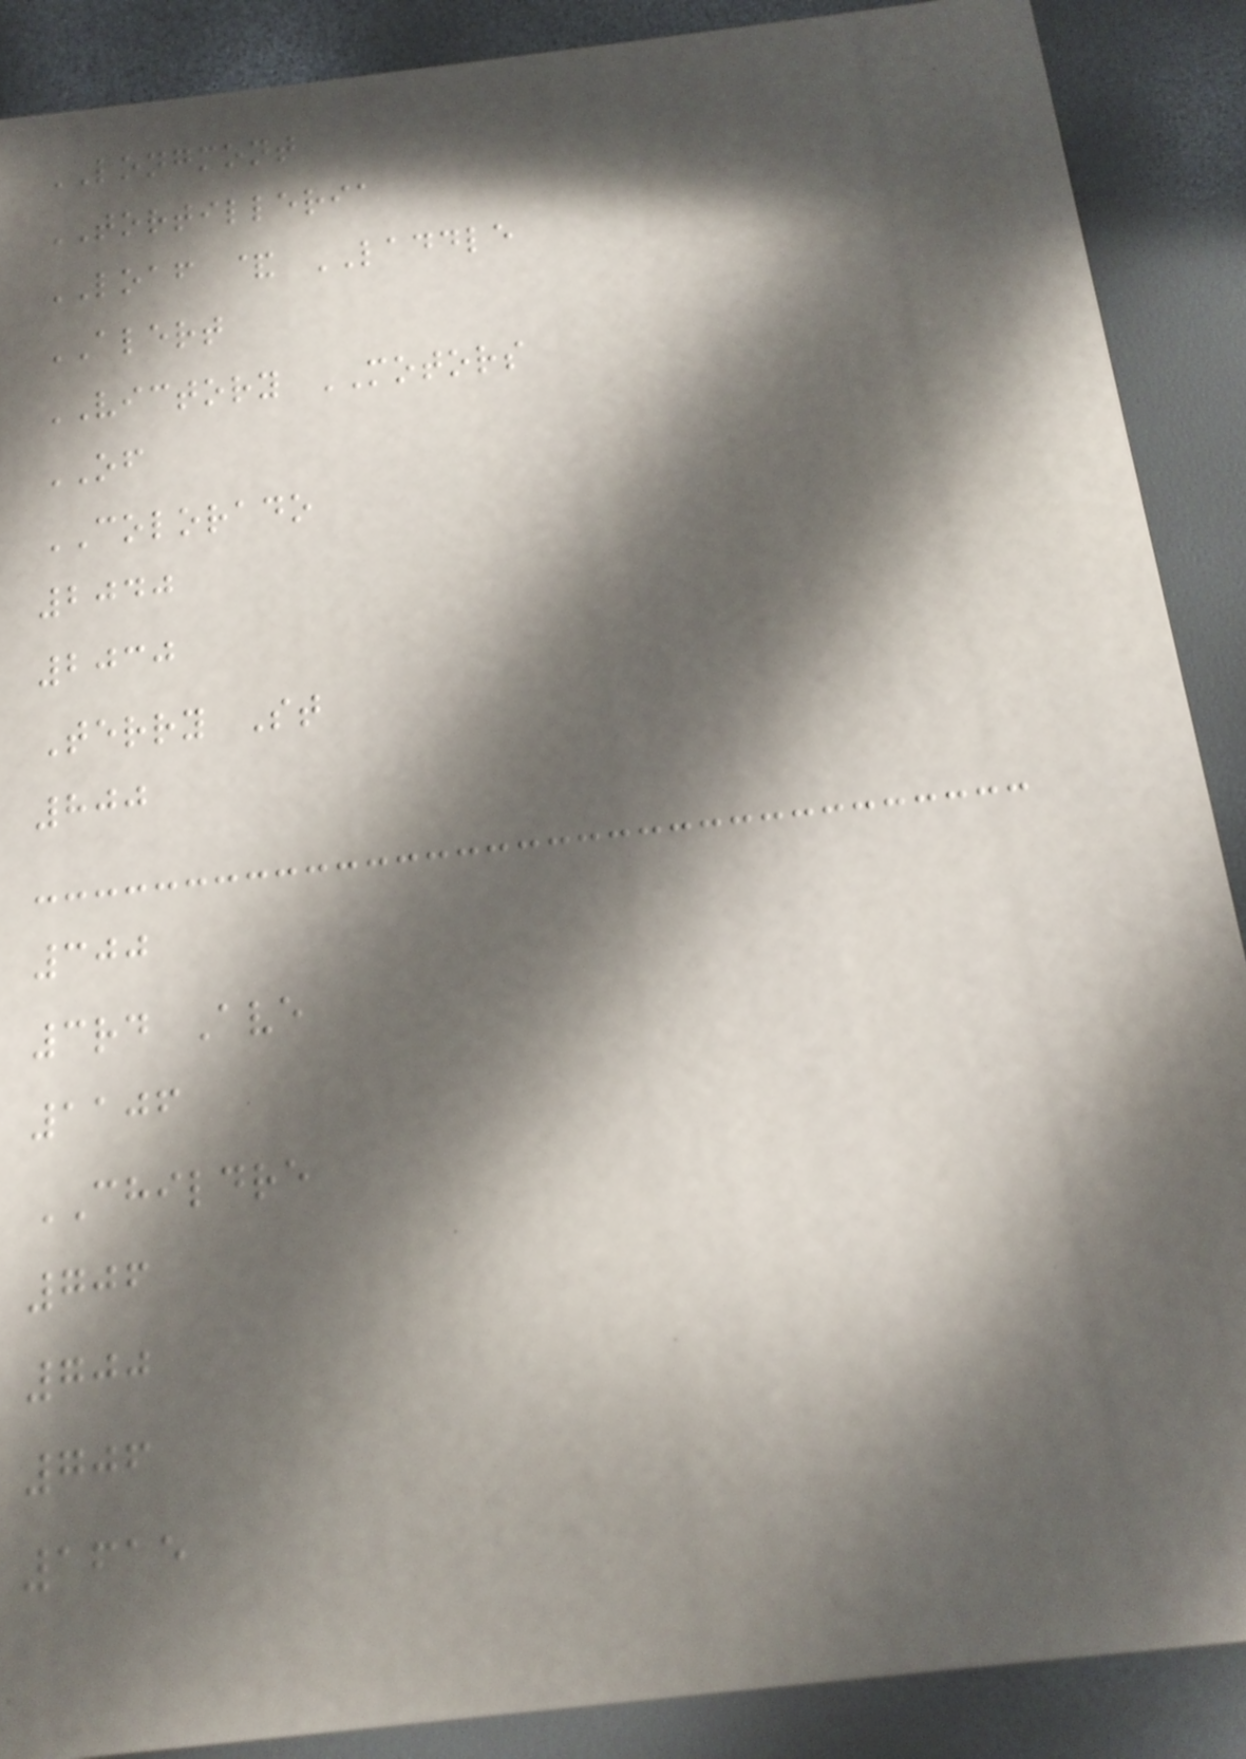LONGMONT
TORTILLERIA
LOAF & LADDLE
ALERT
VICTORY MOTORS
OF
COLORADO
2040
2030
Terry St
800
300
3rd Ave
1106
CHILDRE
706
700
706
1615
